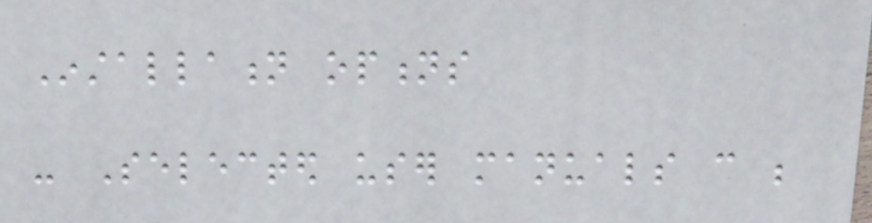Installation options
- Selected user manuals can be
